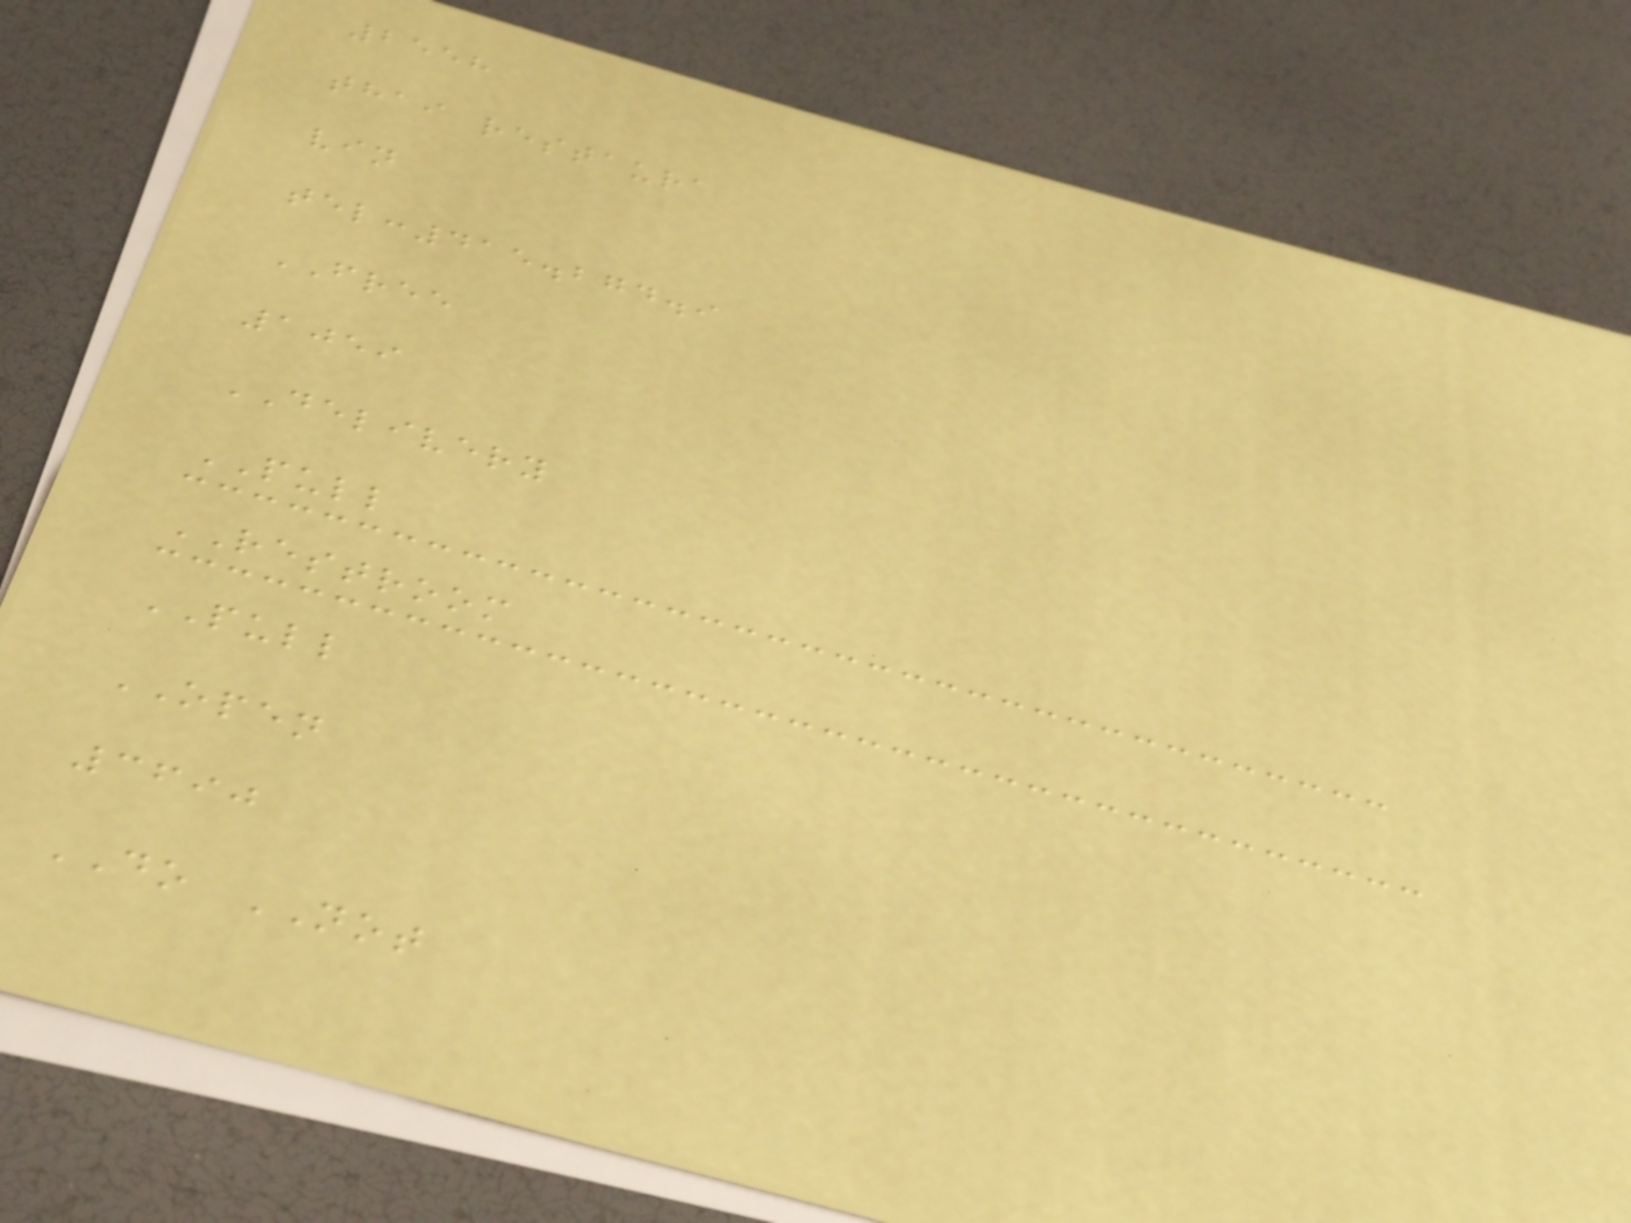2558
thai restaura
vin
tel:415.274.9
FREE
1059
DELIVERY
PULL
RESTROOM
PULL
OPEN
3690
DO NOT
